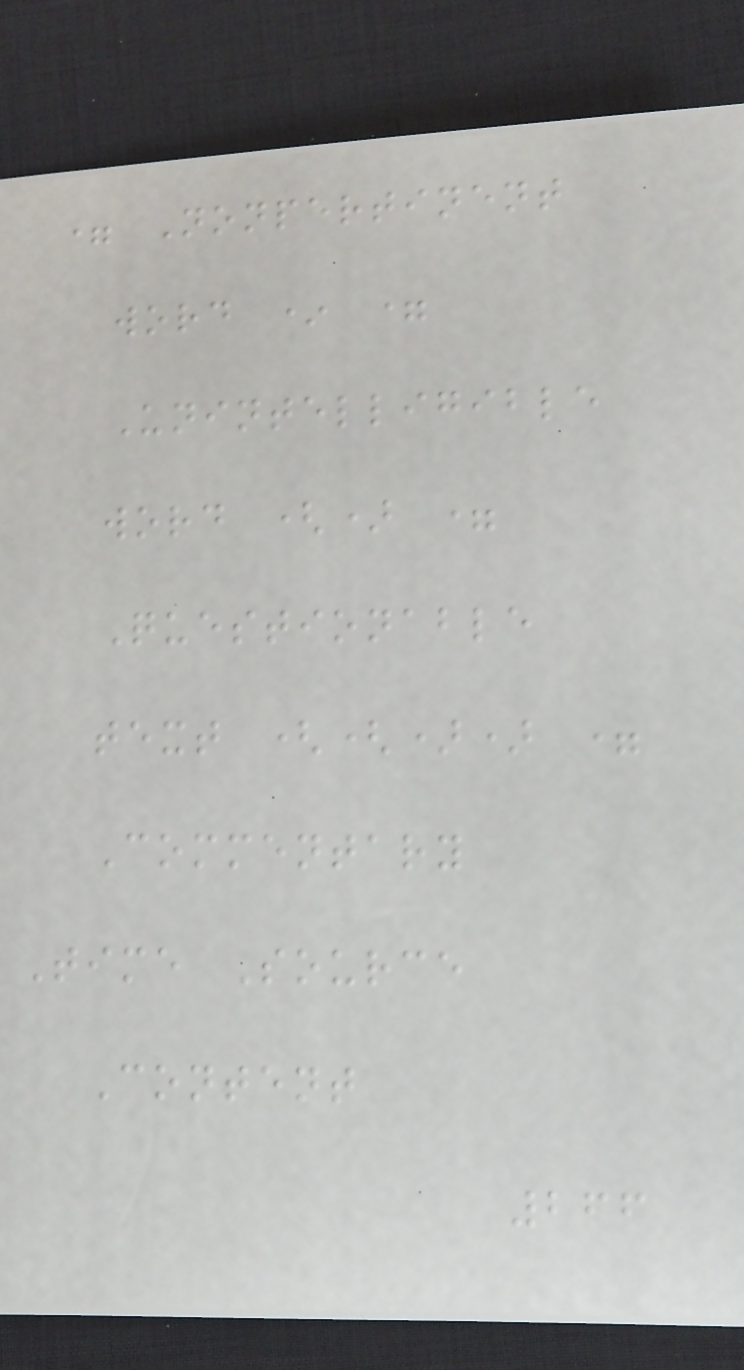= Nonpertinent
word * =
Unintelligible
word () =
Questionable
text (()) =
Commentary
Time Source
Content
266
